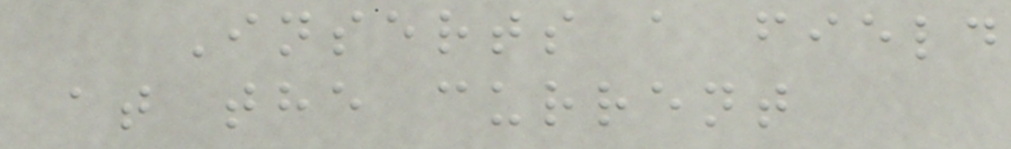Inserts a field
at the current
